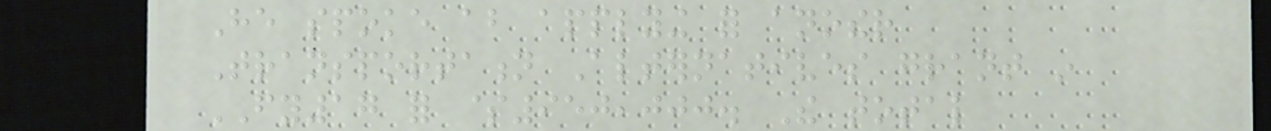He spoke about applying for another
Transportation Alternatives grant in
FY17 for $950,000. The total
